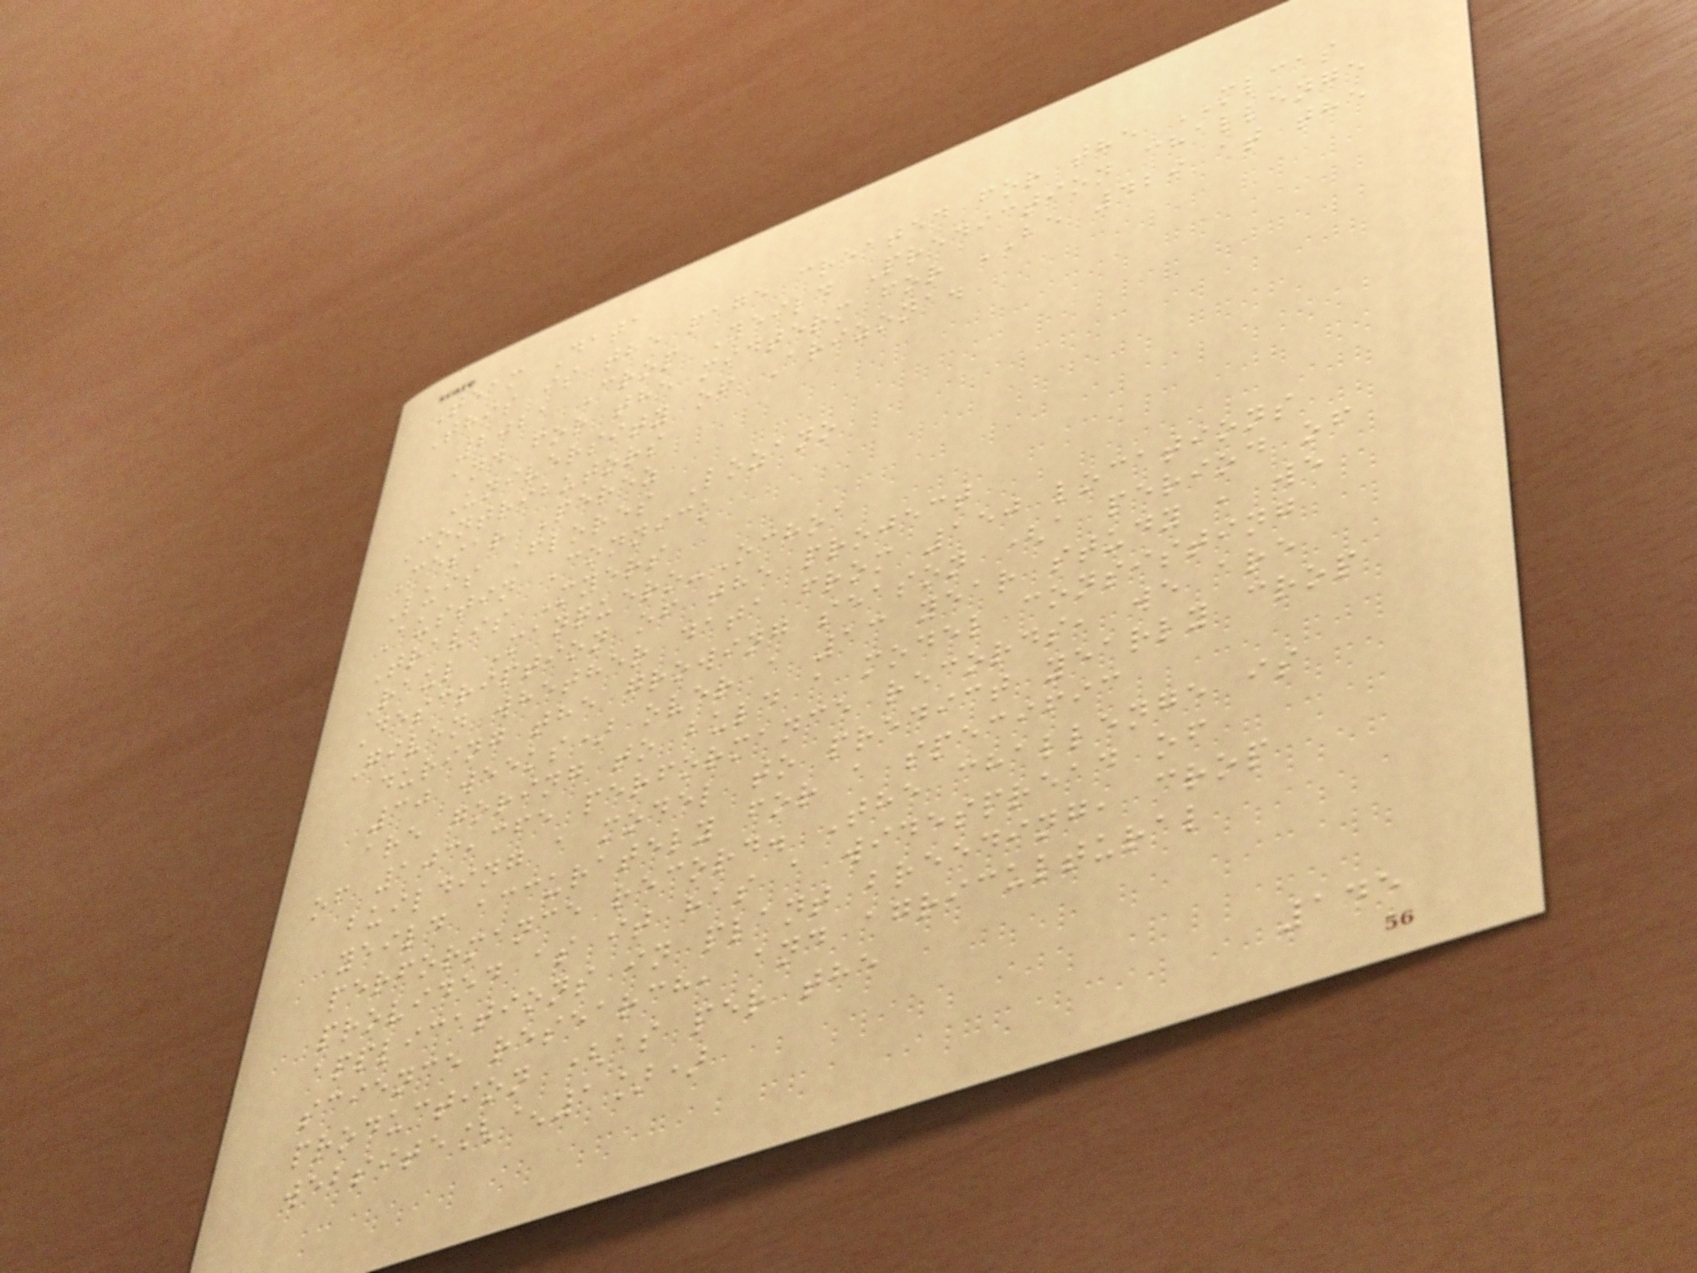Team Data
This is the page created for the MLCAS
2021 Crop Yeild Prediction challenge
and for the midterm for BE 429 at the
University of Arizona.
Contributors
Cesar Perez
Luis Flores Lozano
Austin Connick
Travis Myers
Raul Manquero-Ochoa
Description of the project
Given whether data from 150 locations
during the growing season (a period of
30 weeks) over a 13 year study , we
are goring to buld a model consisting
of 103,365 performance records, we are
building a model to predict yearly crop
yeild accurately for a specific
performance record. The challenge is
provided as it has a widespread of
applications in plant breeding, crop
science research, and agricultural
production (as per the
website[^1])
145
